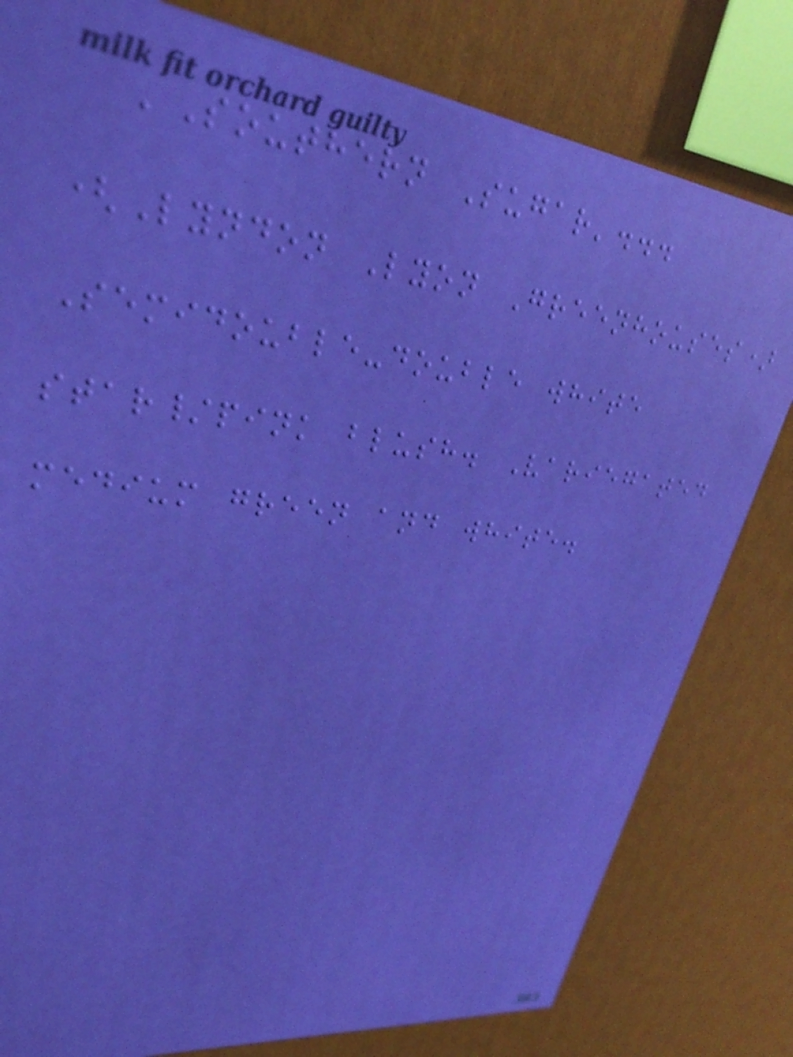'Southern Sugar'...
(Lyndon Lyon Greenhouses)
Semidouble-double white
star/pink blush. Variegated
medium green and white.
